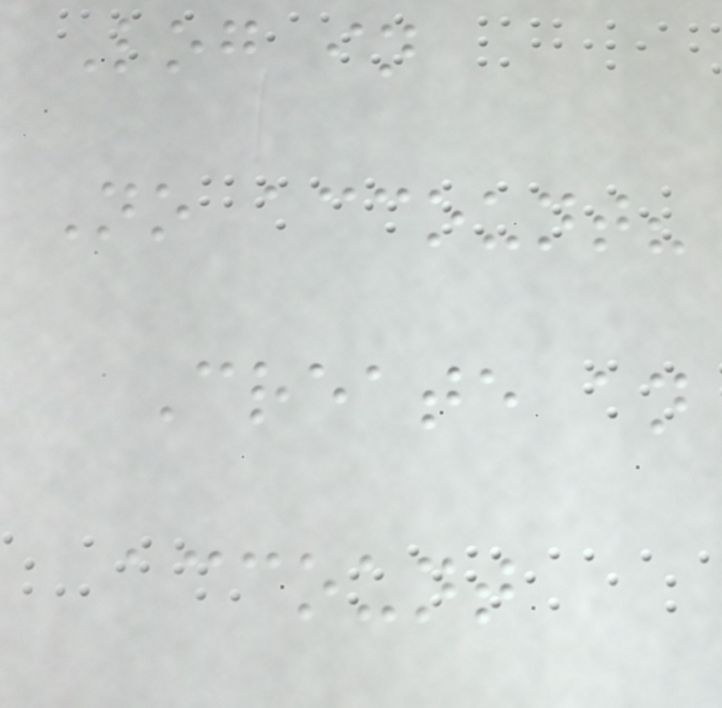Log in
No account?
Create an
account
